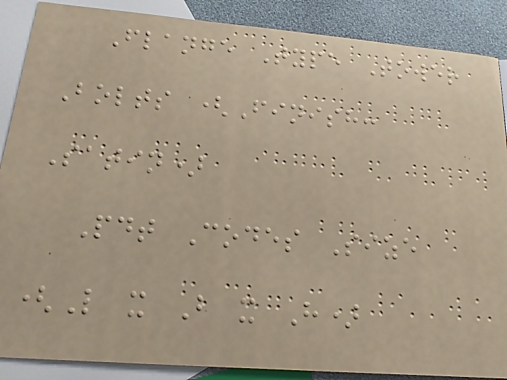Flange Type Tower
Bolts (Finish:
Satin)
Pdt Codes Size
(L x B x H)
